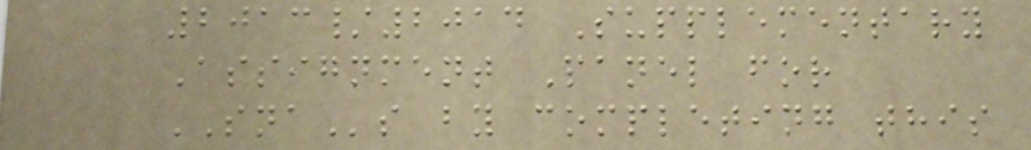2013/2014 Supplementary
Assignment Panel for
SNAs by completing this
